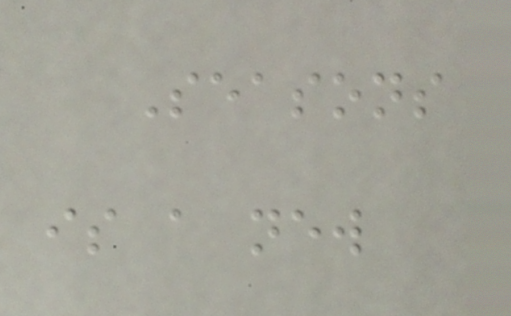Seasons
is a new
